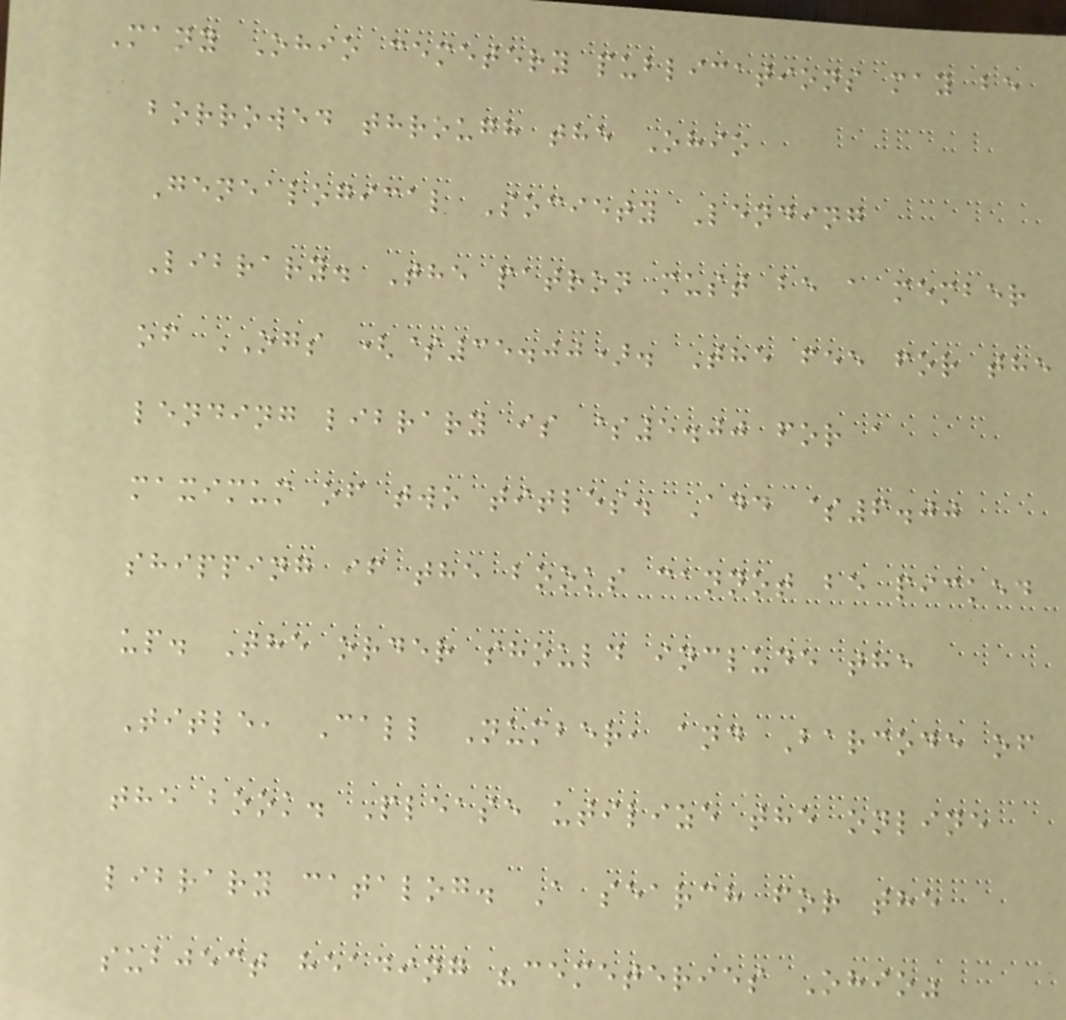Many Ohio cemetery publications may be
borrowed through the Ohio
Genealogical Society Lending
Library. The patron must be a member
of OGS ($35.00). The fee for the
lending library is $5.00 for a
maximum of two titles. Add $6.00
shipping if the books cannot be picked
up. The order should include the
Title, Call Number, and Barcode of
the book. Please utilize the online
library catalog. A search for the
subject heading "cemeteries Ohio"
